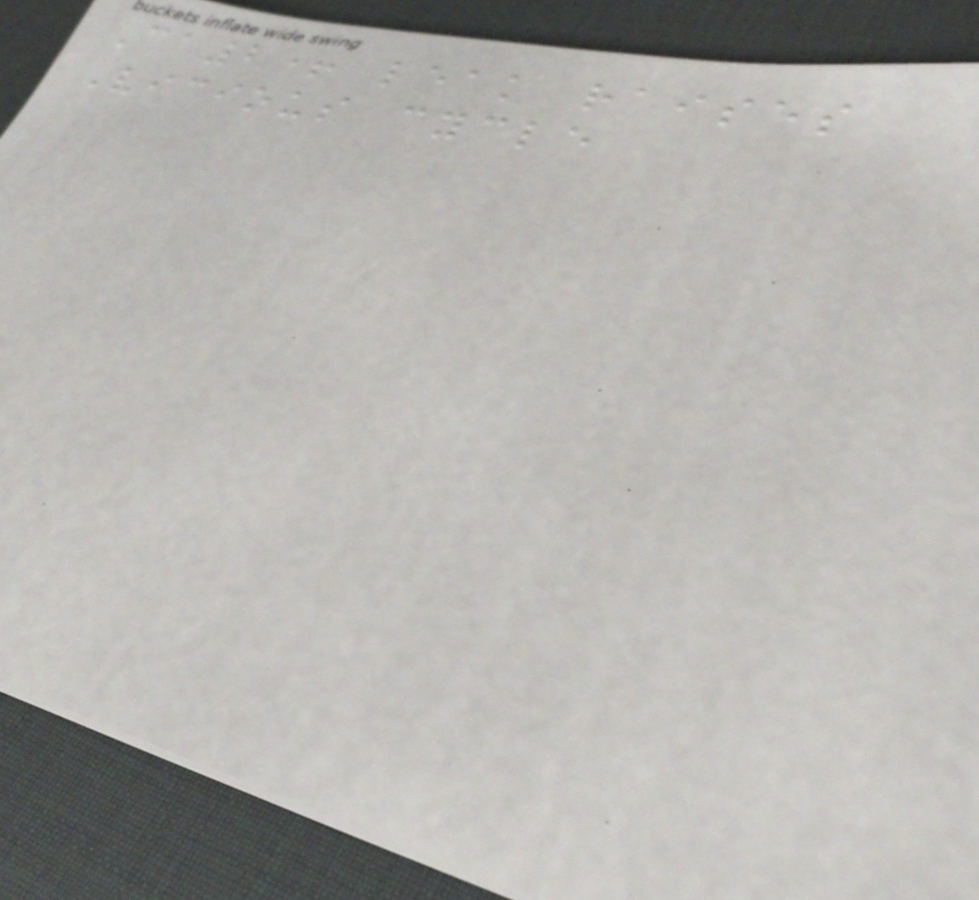Ca2+ leak raises
Vicious cycle
